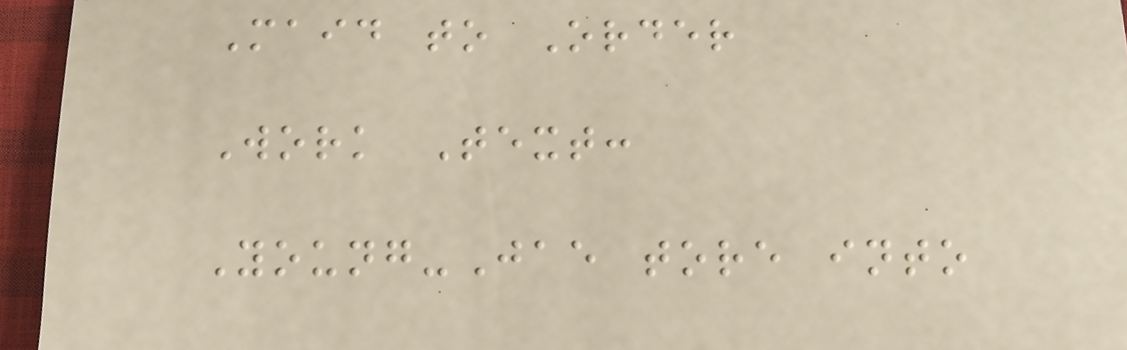Maid to Order
Work Text:
Young-Jae tore into
